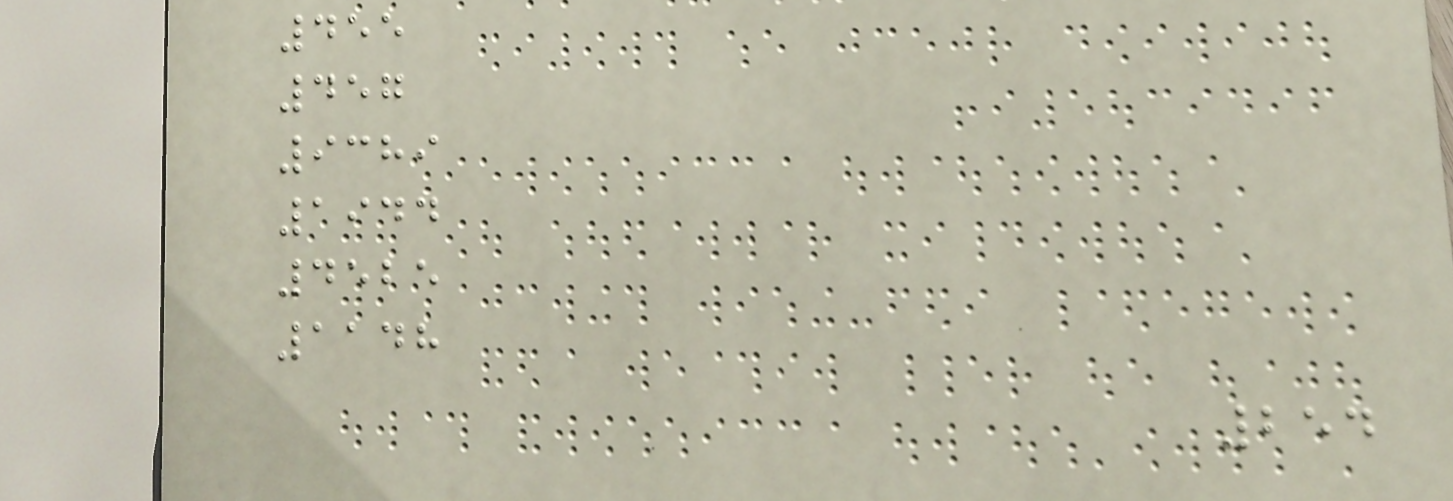455
457
9389
1944
4525
1148
254
